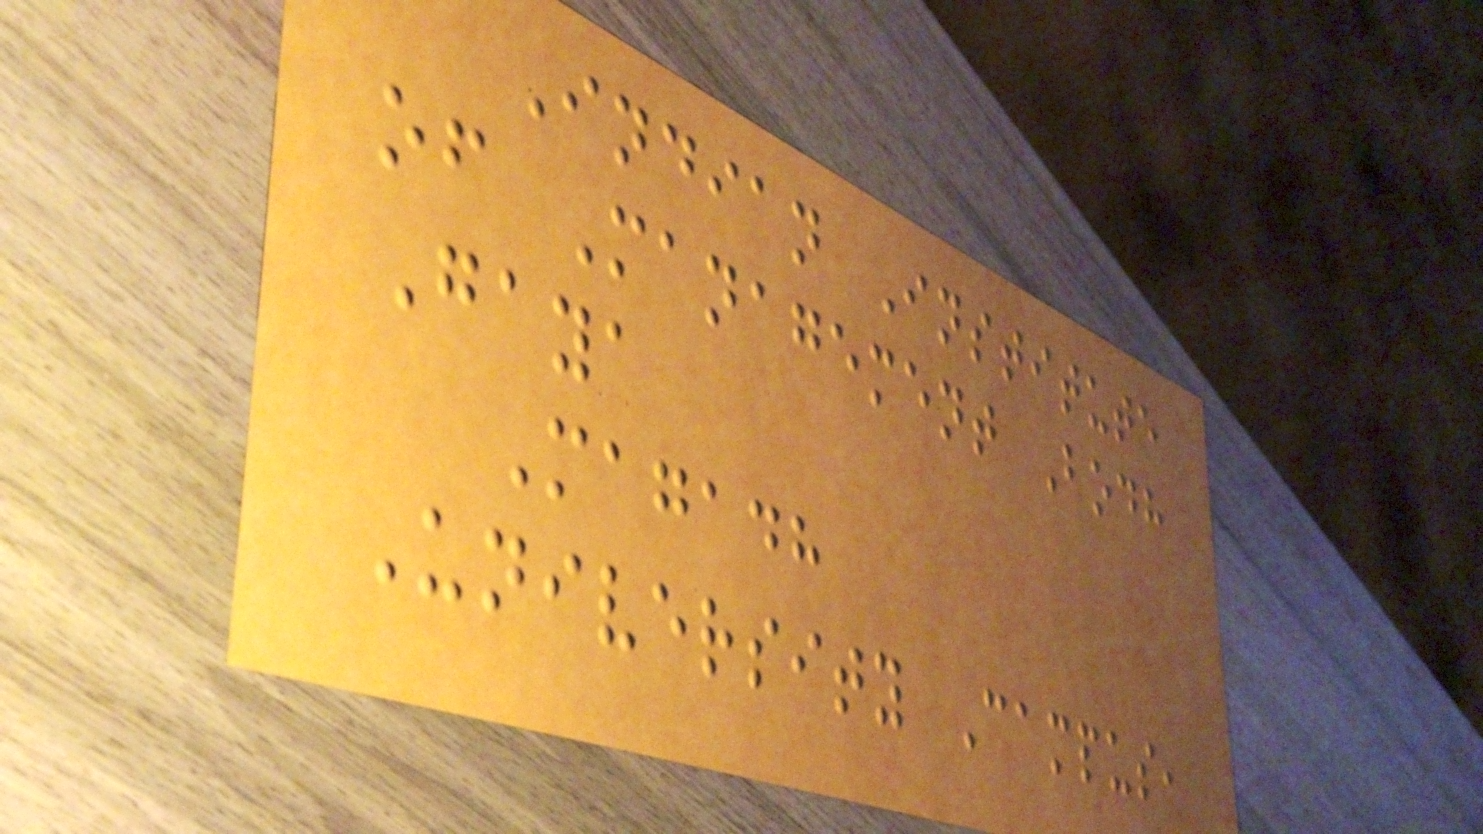Indian Institute
of Management Bodh
Gaya
Magadh
University Campus,
